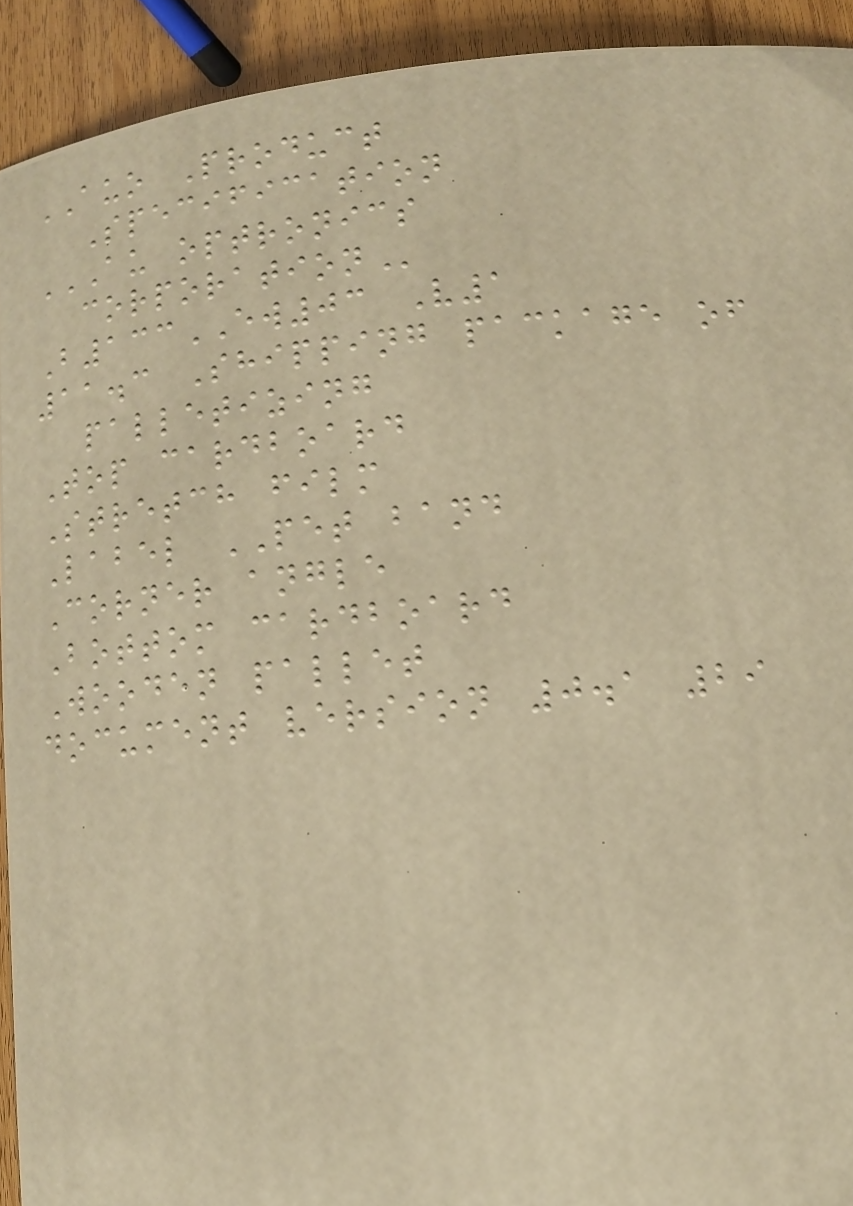AUO Product
Specification
AU OPTRONICS
CORPORATION
B133EW03 V1
11.3 Shipping package of
palletizing
Top cardboard
Stretch film
Label PET band
Corner angle
Bottom cardboard
Wooden pallet
document version 0.1 29
